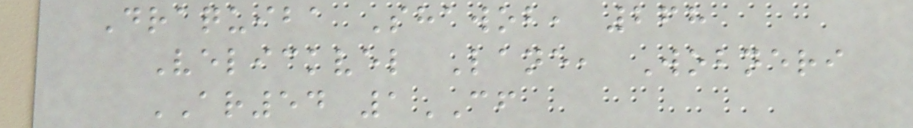Draquiba Shawob, 268
Velickvel Lane, Wobneri
AR54 1CF
